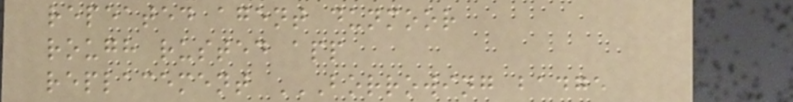repeated agent dunmoor
rough rusted app
replacement BORROWING BADGE
